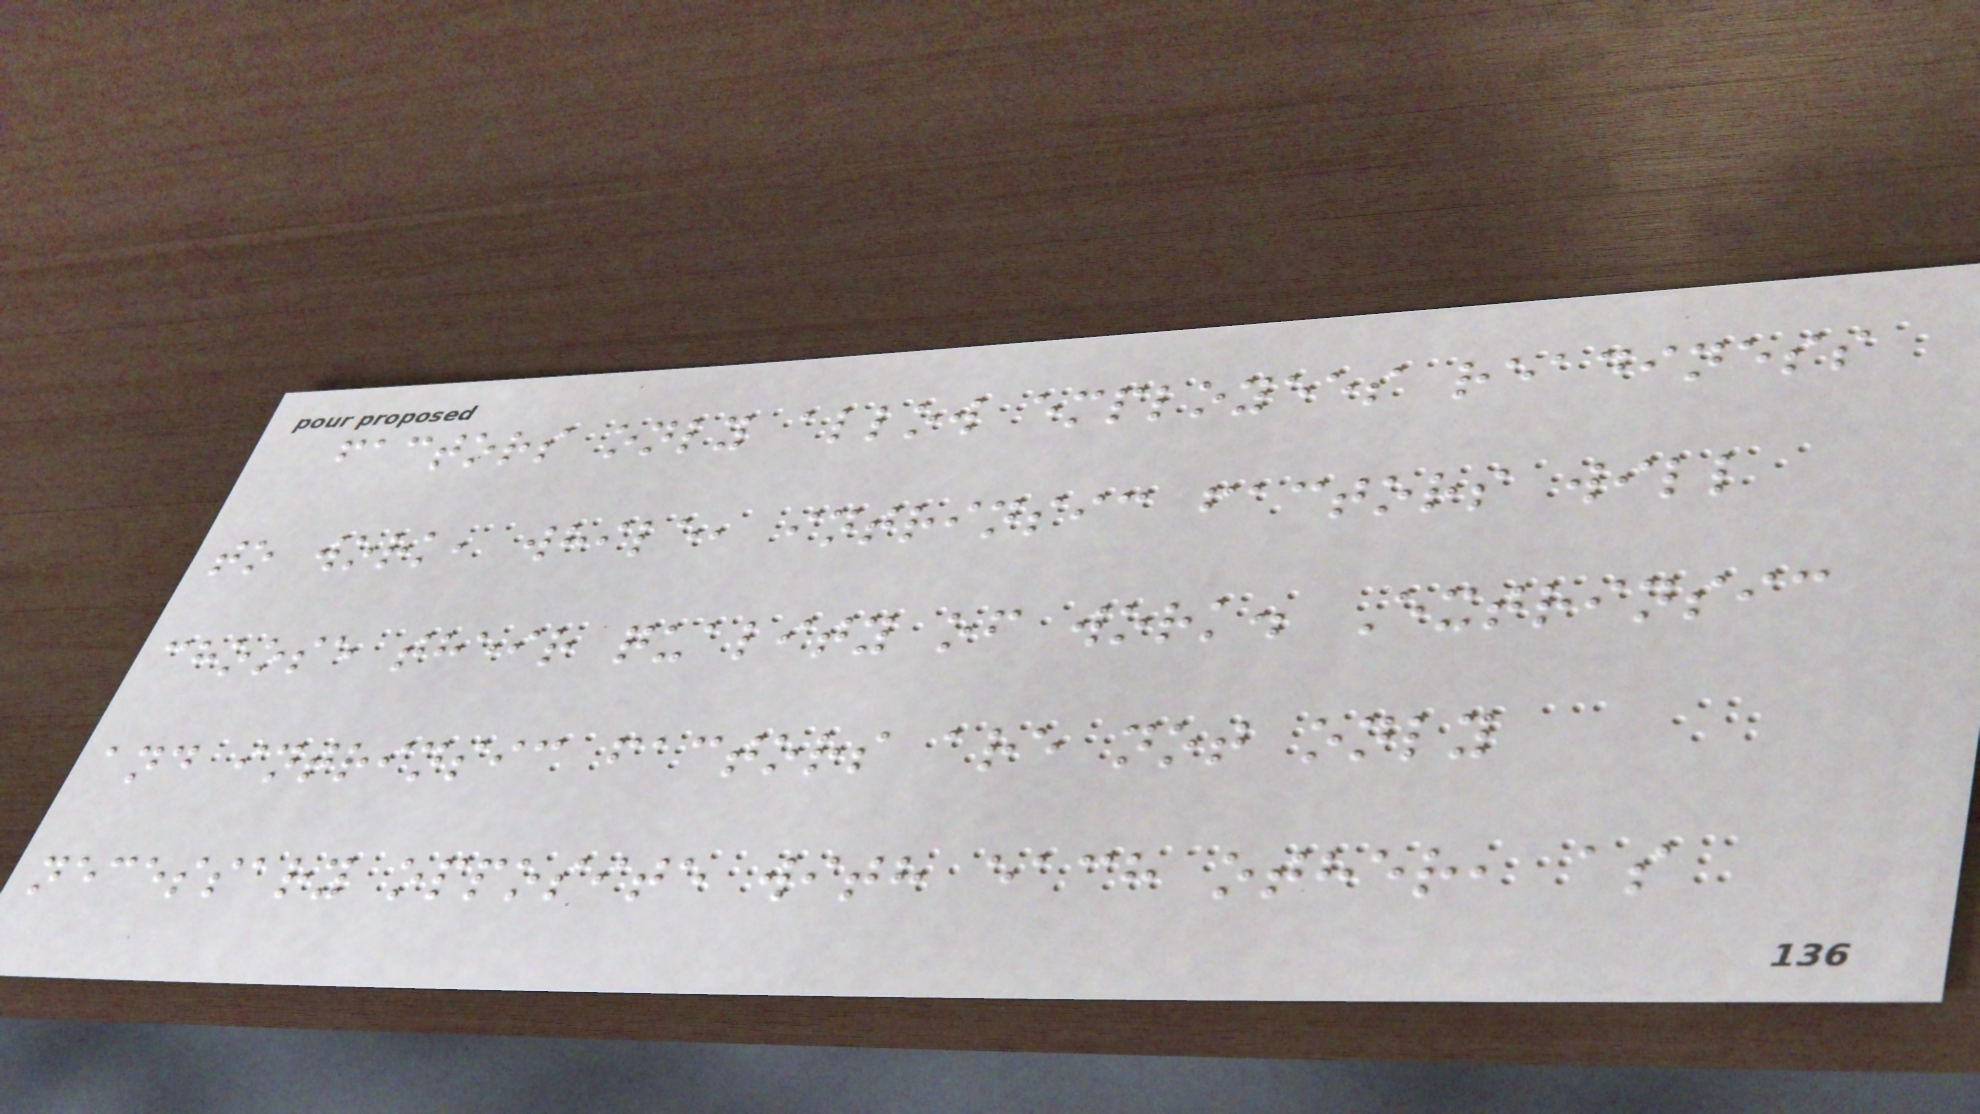factors only allow employees readiness
to work, while, intrinsic factors will
choose their quality of work. Extrinsic
and intrinsic factors are not only
necessary opposite with each other, as
